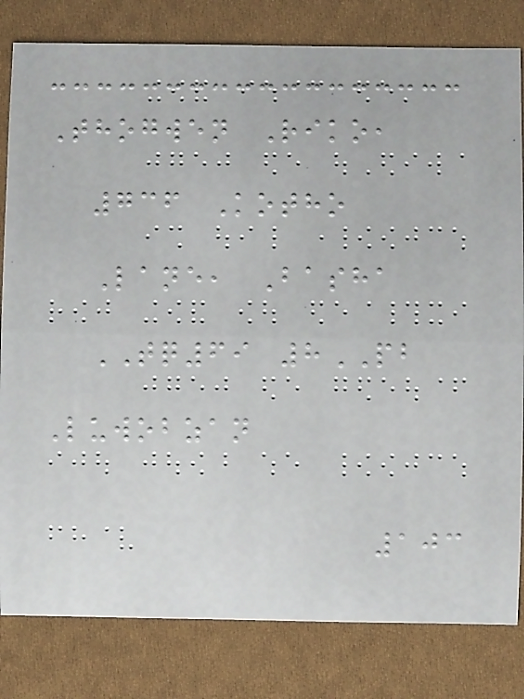Thogwen Riko,
736 Kotho
Lane, Basha
TQ69 8PB
Luwobzan
103
